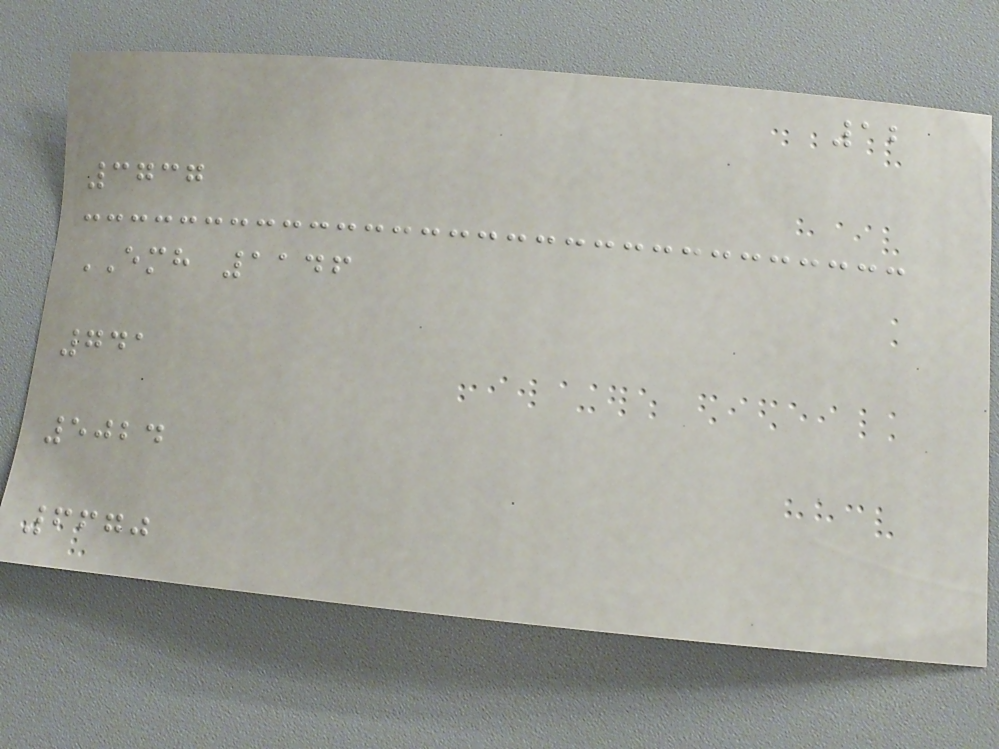12
3737
EMH 1146
741
5024
6670
